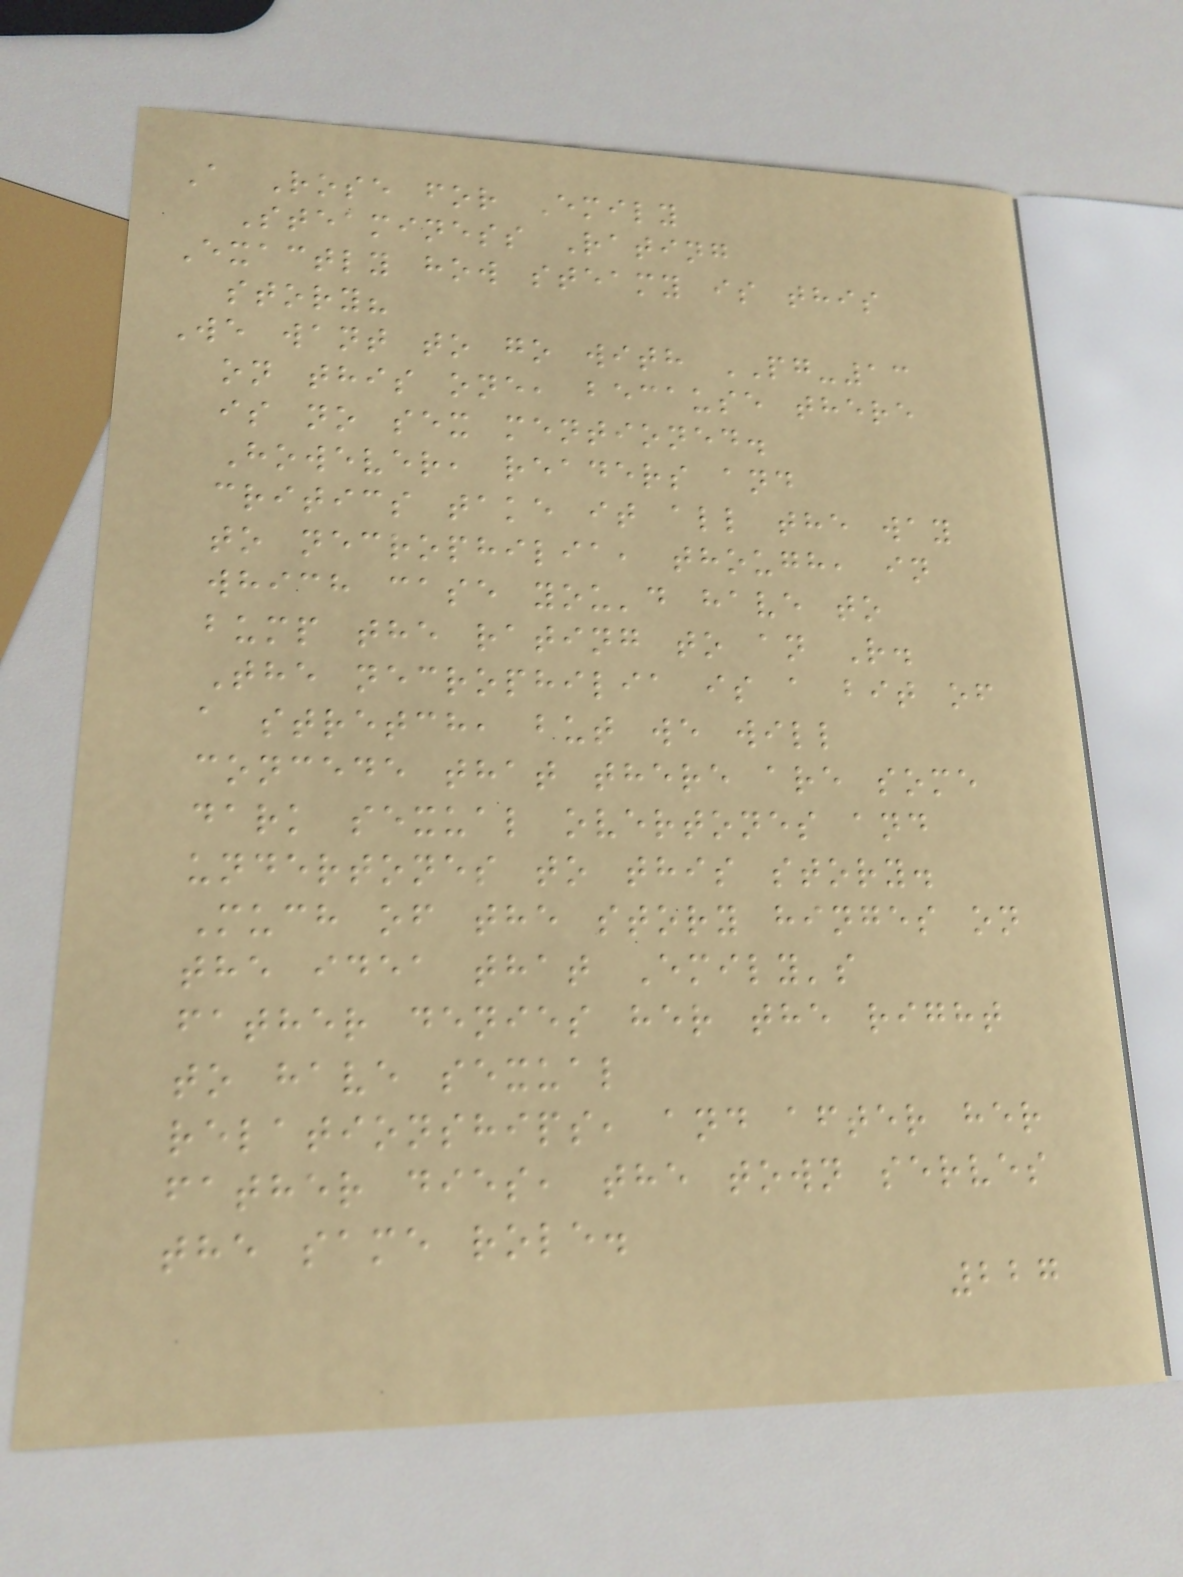A Rose for Emily
Steaminess Rating
Exactly how steamy is this
story?
We want to go with PG-13
on this one, because there
is no sex mentioned.
However, readers and
critics take it all the way
to necrophilia, though, in
which case you'd have to
bump the rating to an R.
The necrophilia is a bit of
a stretch, but we will
concede that there are some
dark sexual overtones and
undertones to this story.
Much of the story hinges on
the idea that Emily's
father denies her the right
to have sexual
relationships, and after her
father dies, the town serves
the same role.
227
